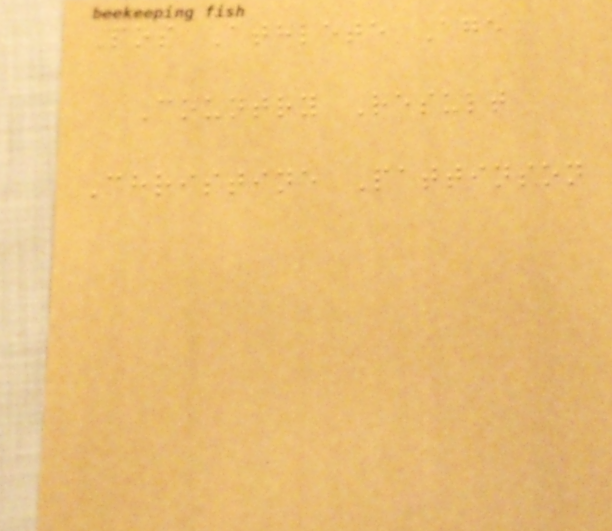Pos Athlete Age
Country Result
Christine Pattinson
